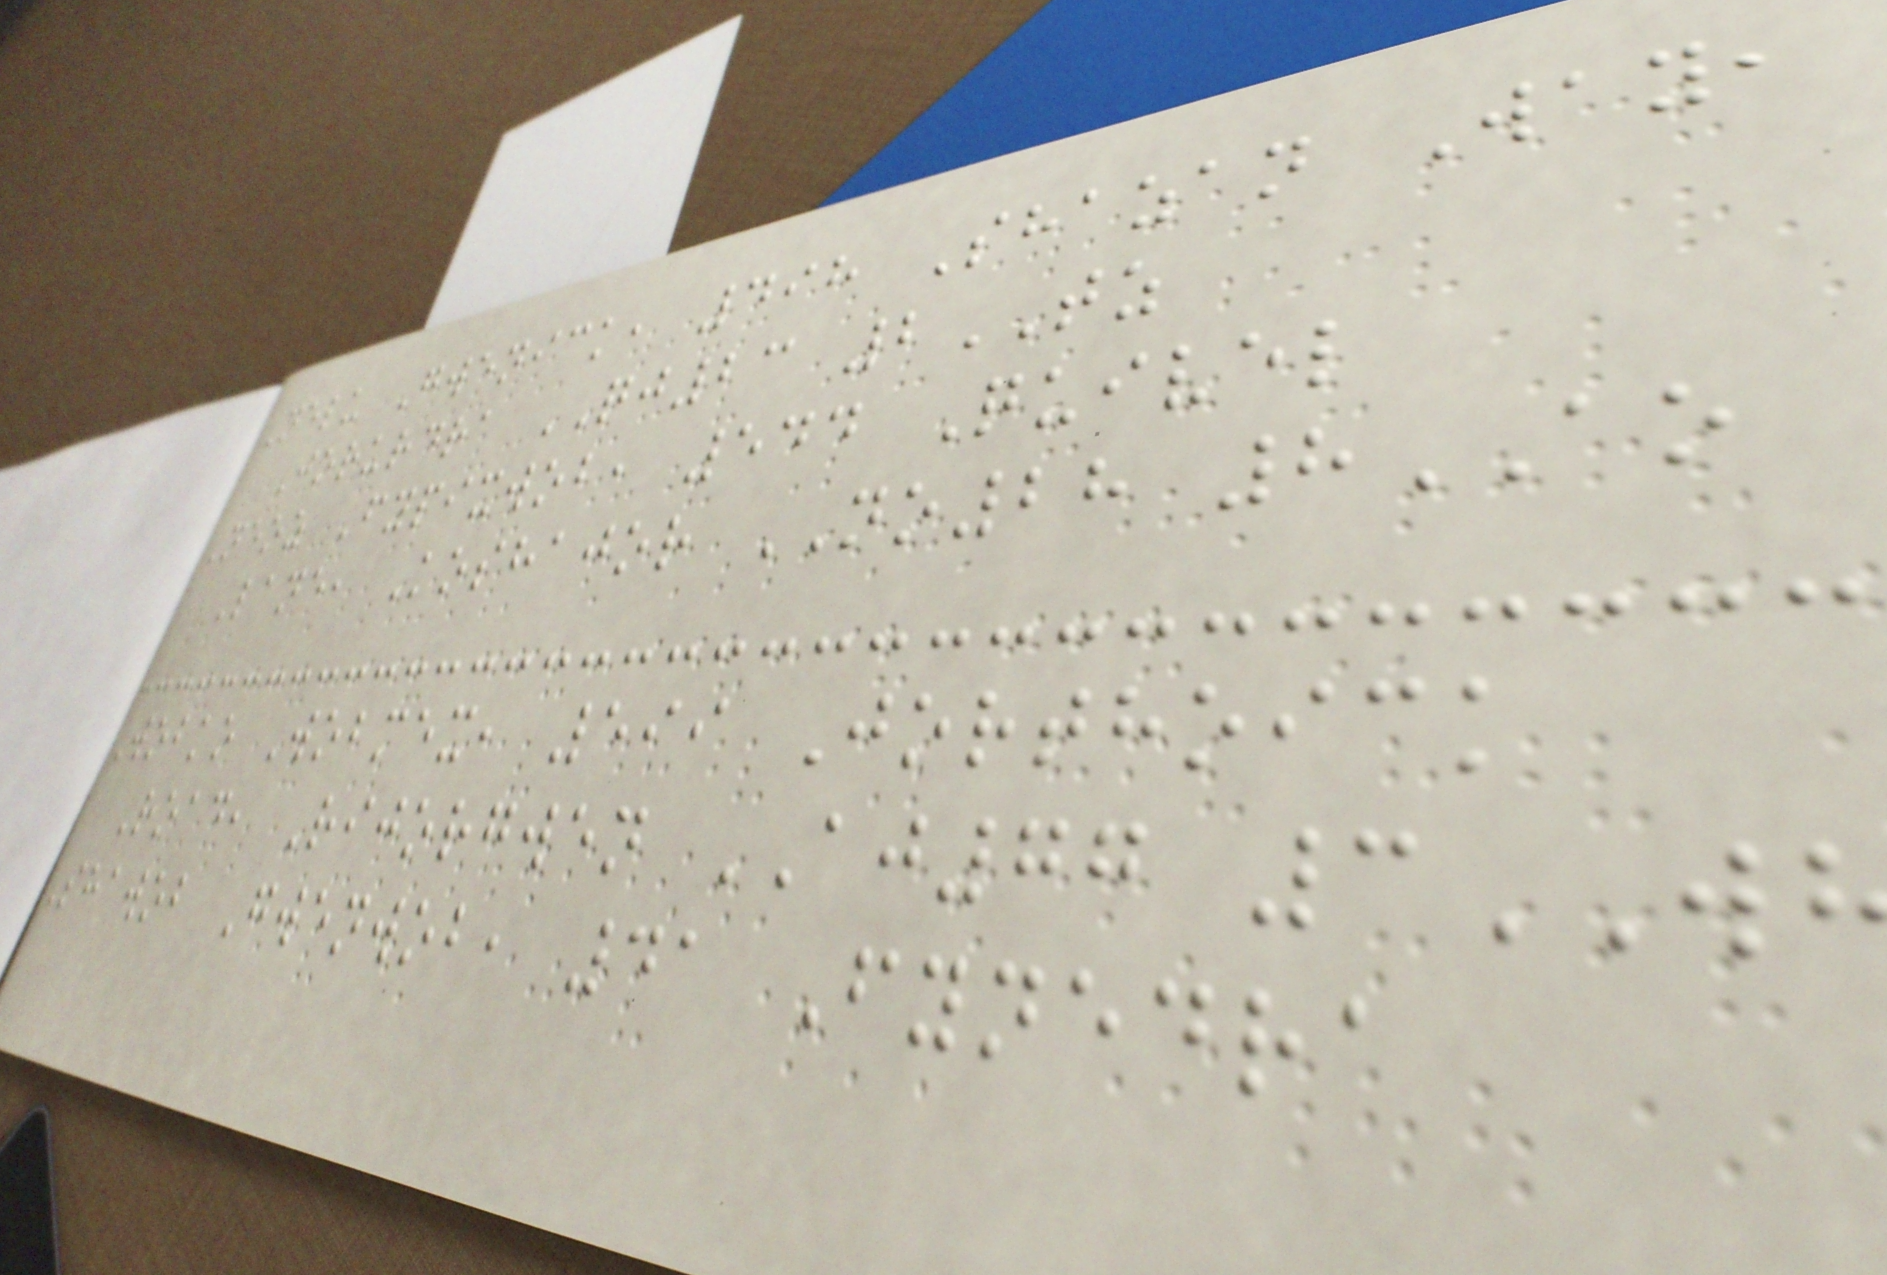Nelu Gwenick, 498 Shazan Way,
Jorurdra QJ23 2TZ
Neoz Fypixwob, 544 Quivel
Lane, Koshajor NO28 8AO
Wobko Wobmex, 599 Jorthoick
Road, Rijorgwen AJ77 3WH
Shawob Gwenwob, 41 Fynedra
